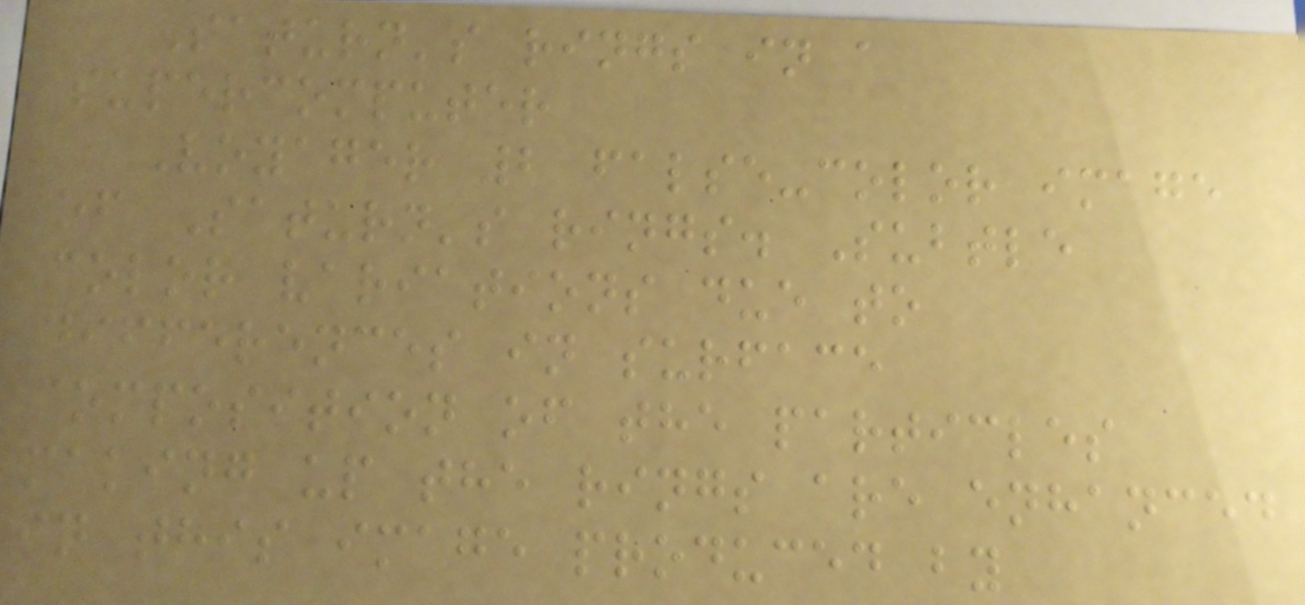Saturn's rings in a
supercomputer
Voyager 2 false-color image
of Saturn's rings. Subtle
color variations due to
differences in surface
composition of the particles
making up the rings are enhanced
in this image produced by
